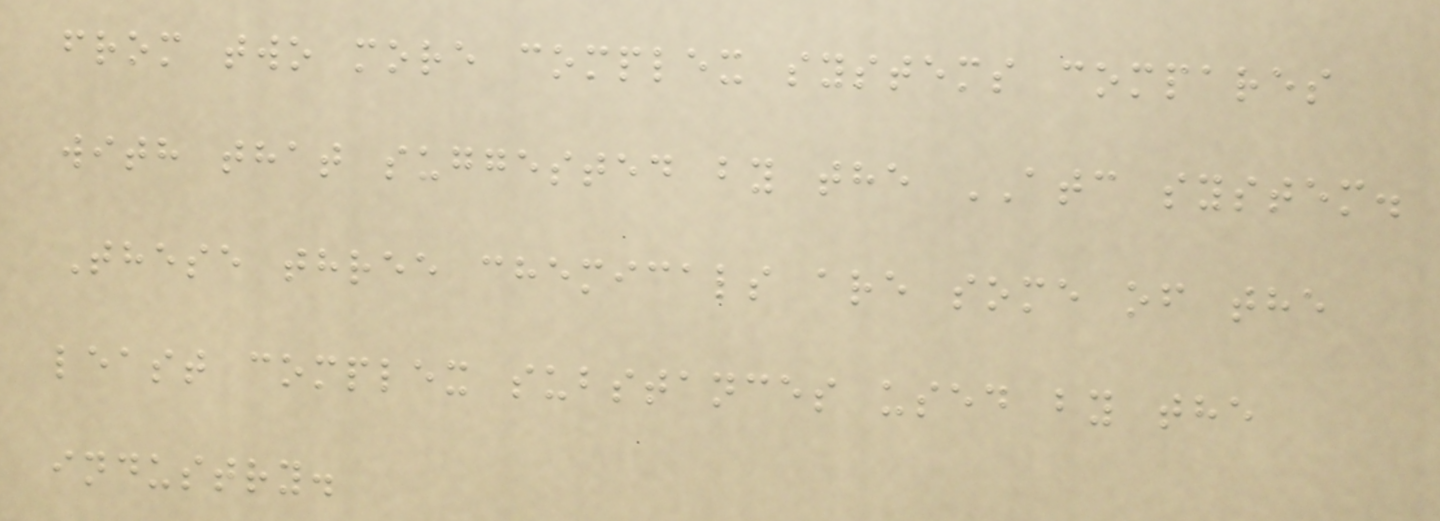from two more complex systems compares
with that suggested by the ATC system.
These three chemicals are some of the
least complex substances used by the
industry.
